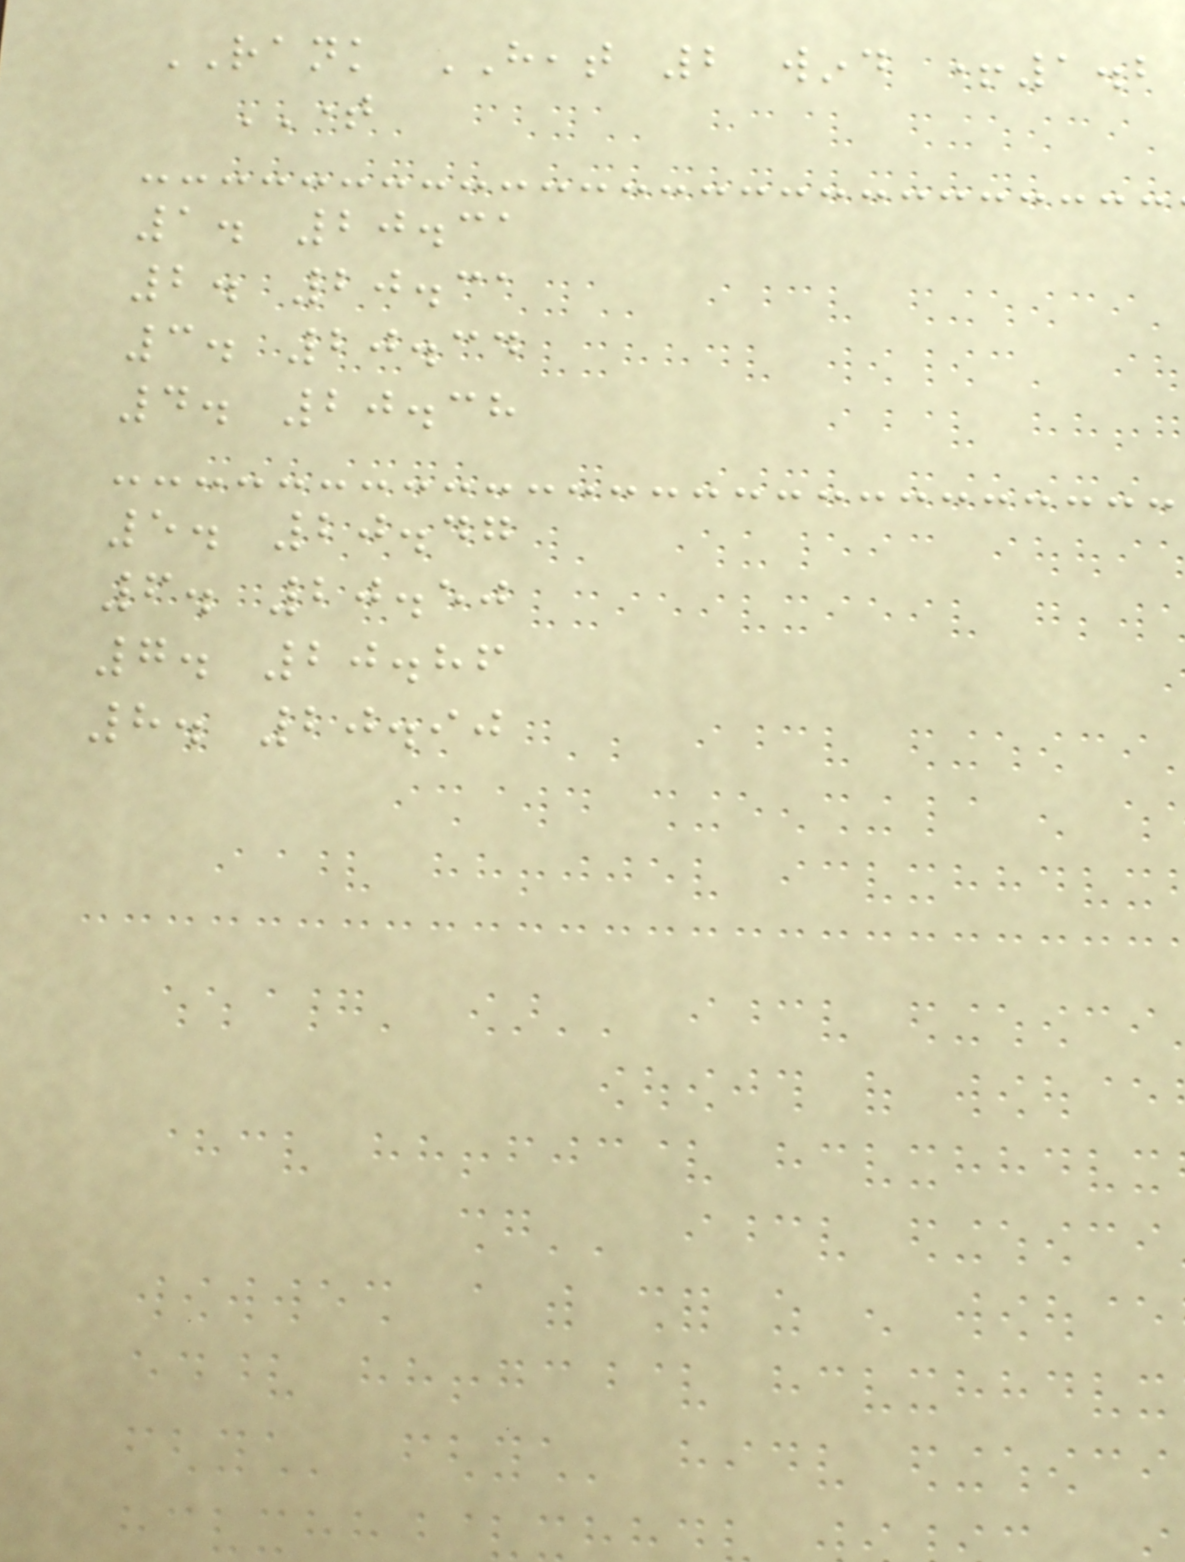RANK HEAT 2 wind +1.2
TIME
1. 20.31
2. 20.31
3. 20.34
4. 20.38
5. 20.47
6. 20.50
7. 20.86
8. 20.90
